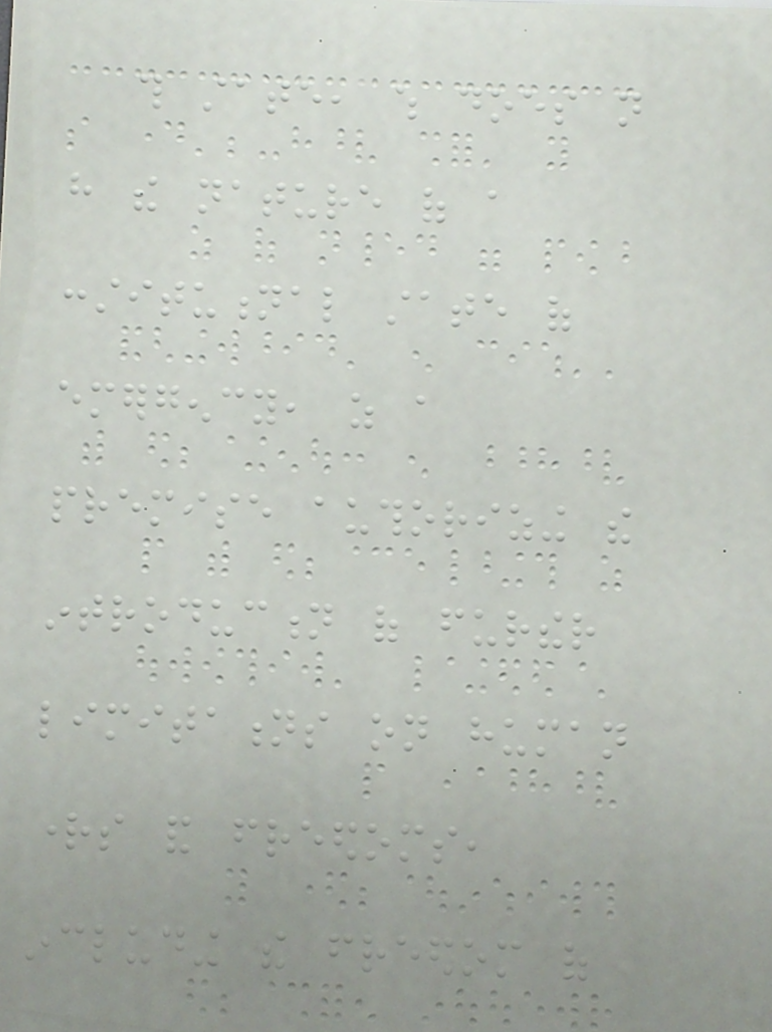this state, which does not
have the nature of a
constitutional state of
emergency, as a
premise authorizing the
introduction of further
limitations on human
rights and freedoms,
including the freedom of
